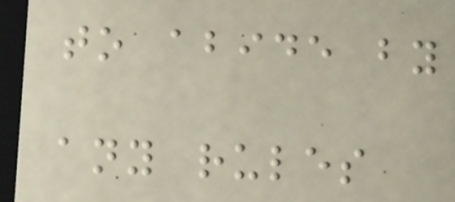to abide by
any rules
